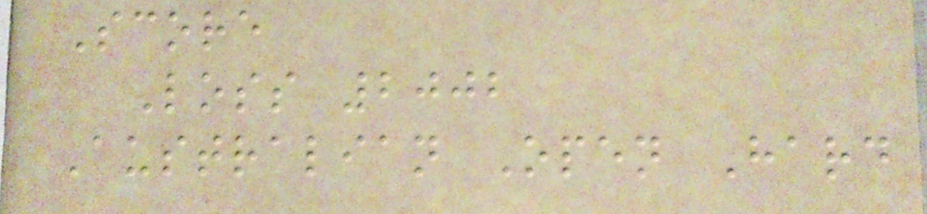Score
Loss 2002
Australian Open Hard
